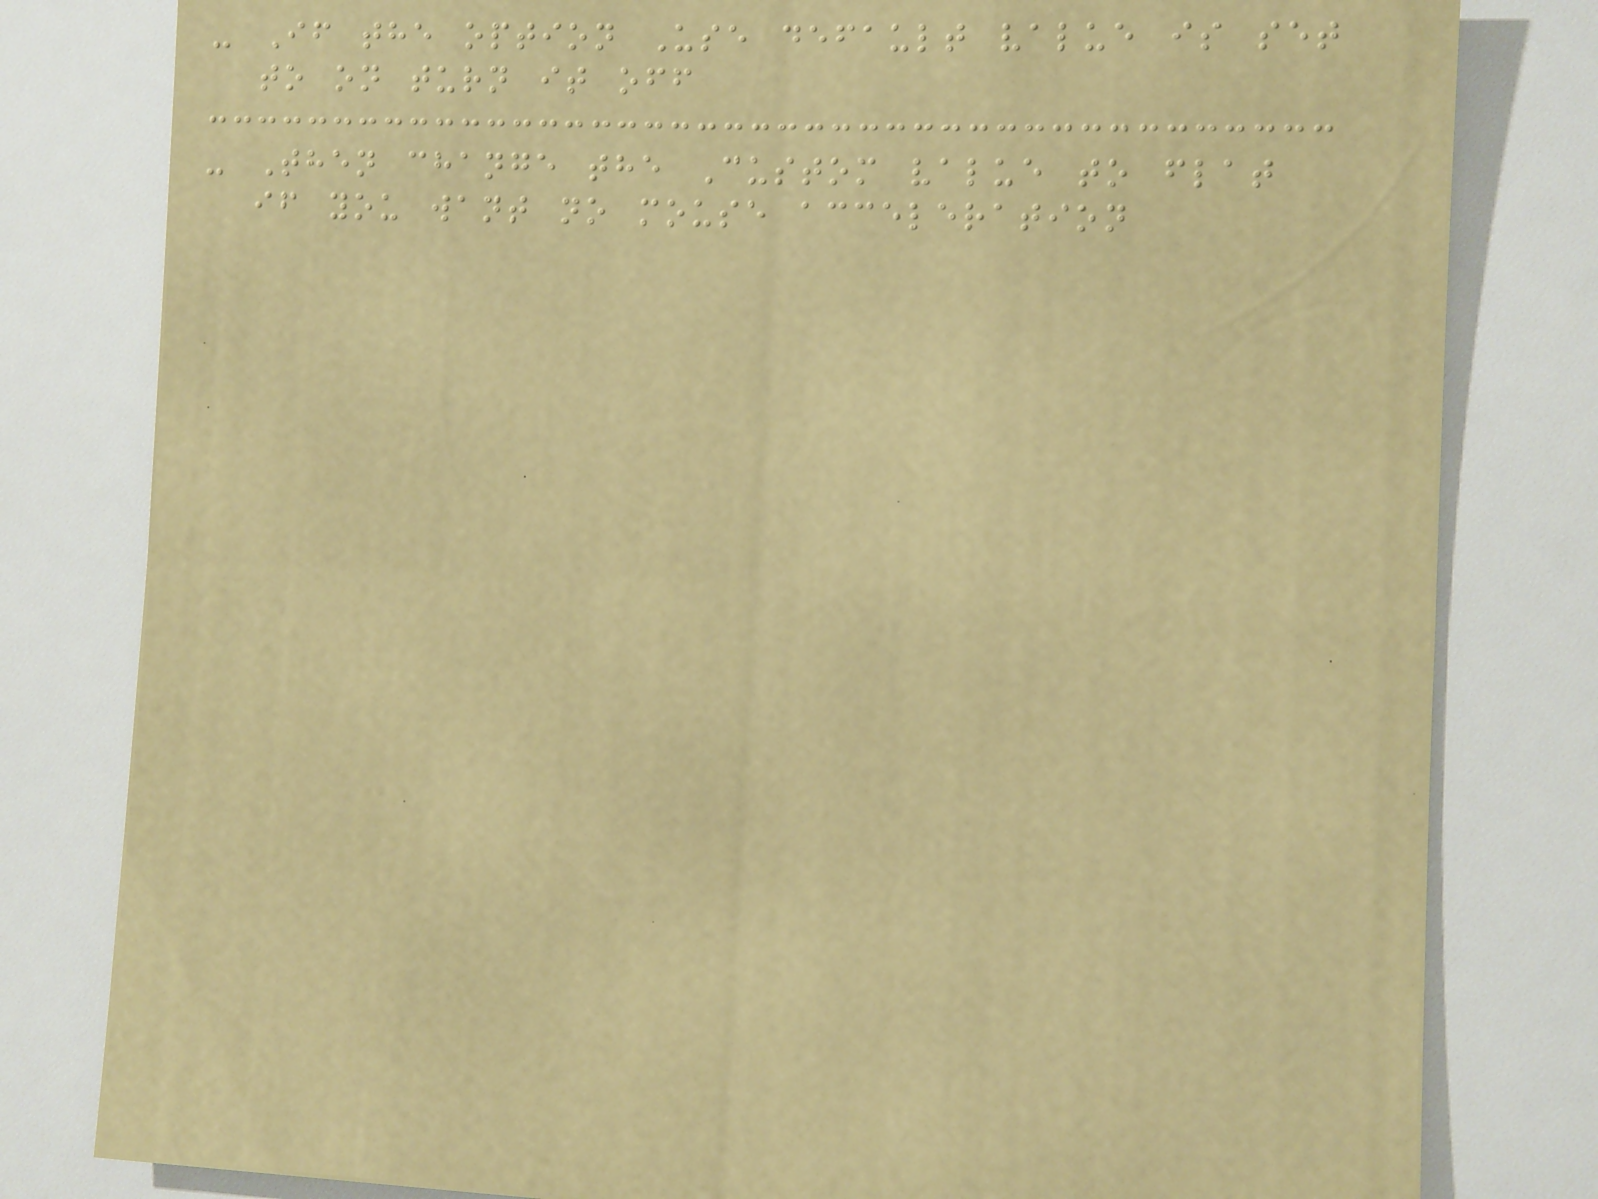- If the option Use default value is set
to on turn it off
- Then change the Custom value to flat
if you want no mouse acceleration
